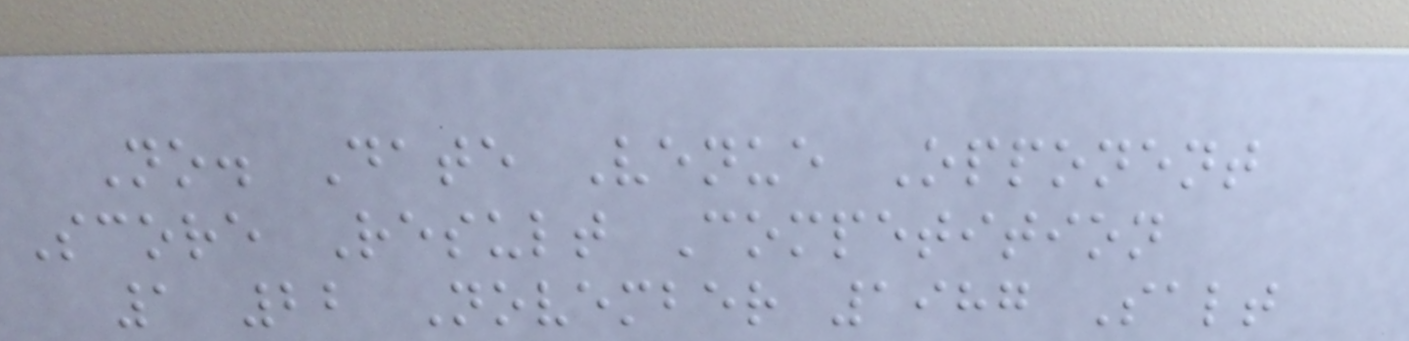No. Date Venue Opponent
Score Result Competition
1 22 November 1987 Salt
